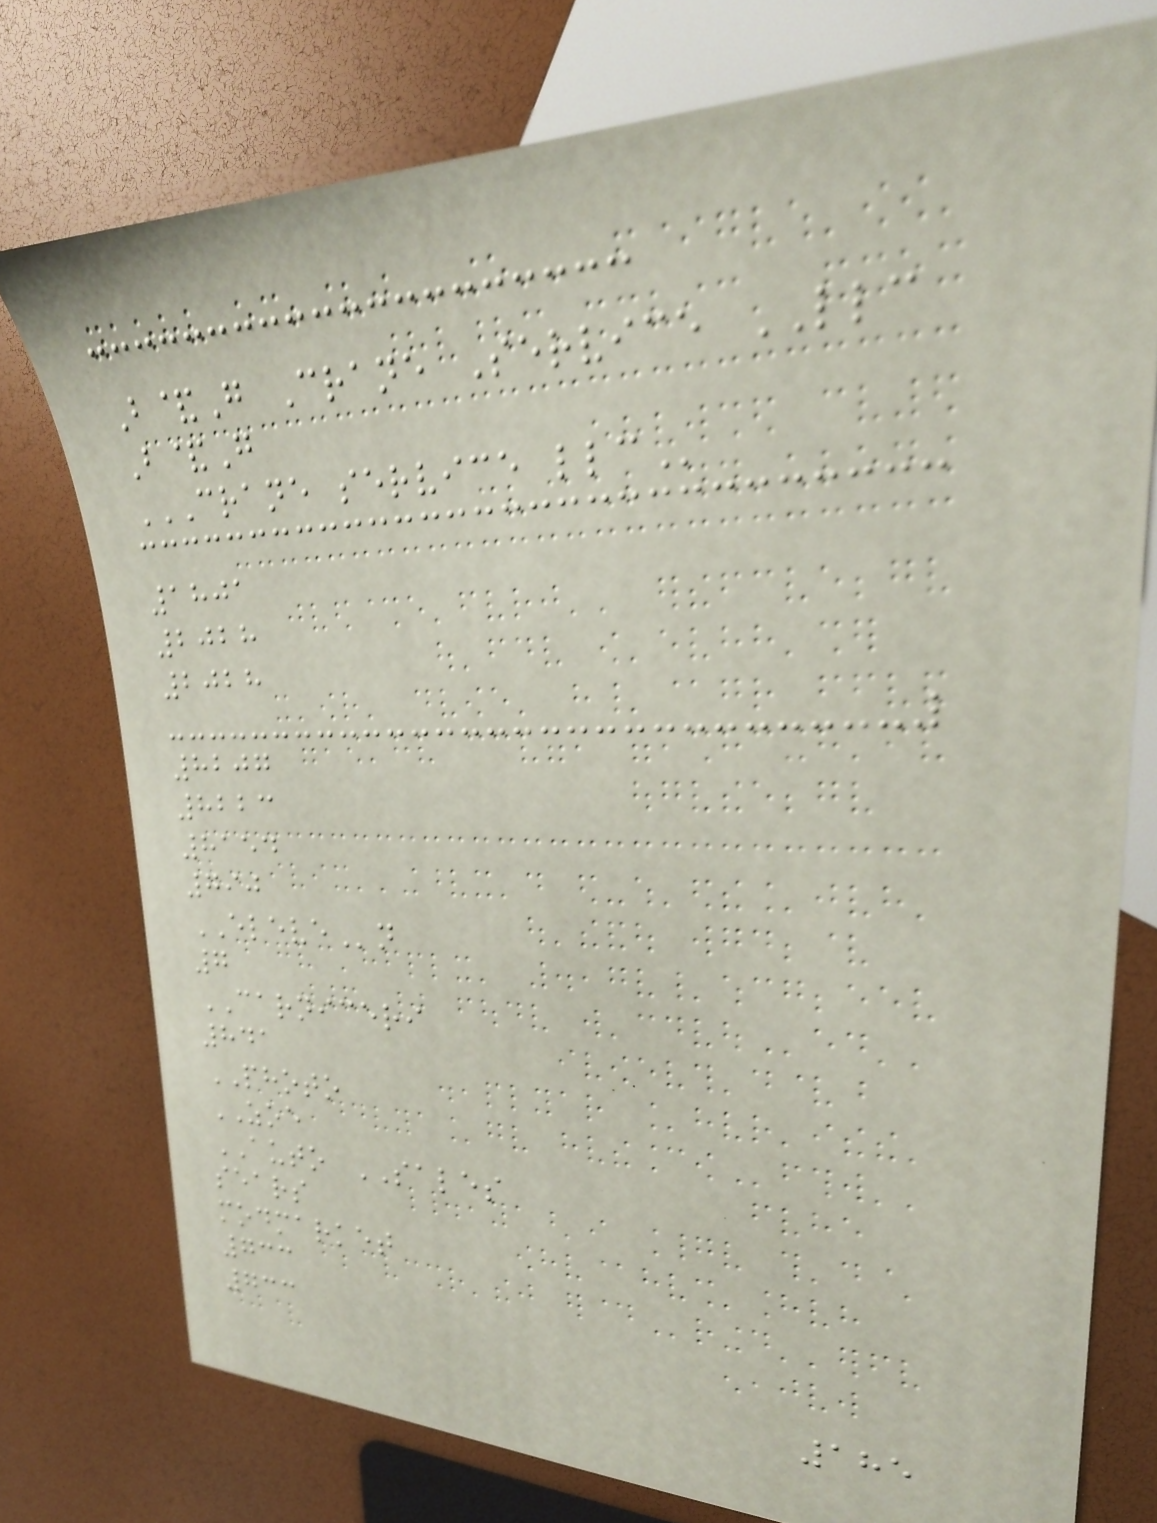B&G Crane Service LLC
B&G
CRANE SERVICE LLC
1801
2028
2028
8207
8223
8154
790
ELEVEn
7
CARNICERI
841
PHOTO
ZOE
AUTO SALES
sears
modmarket
733
733
185
